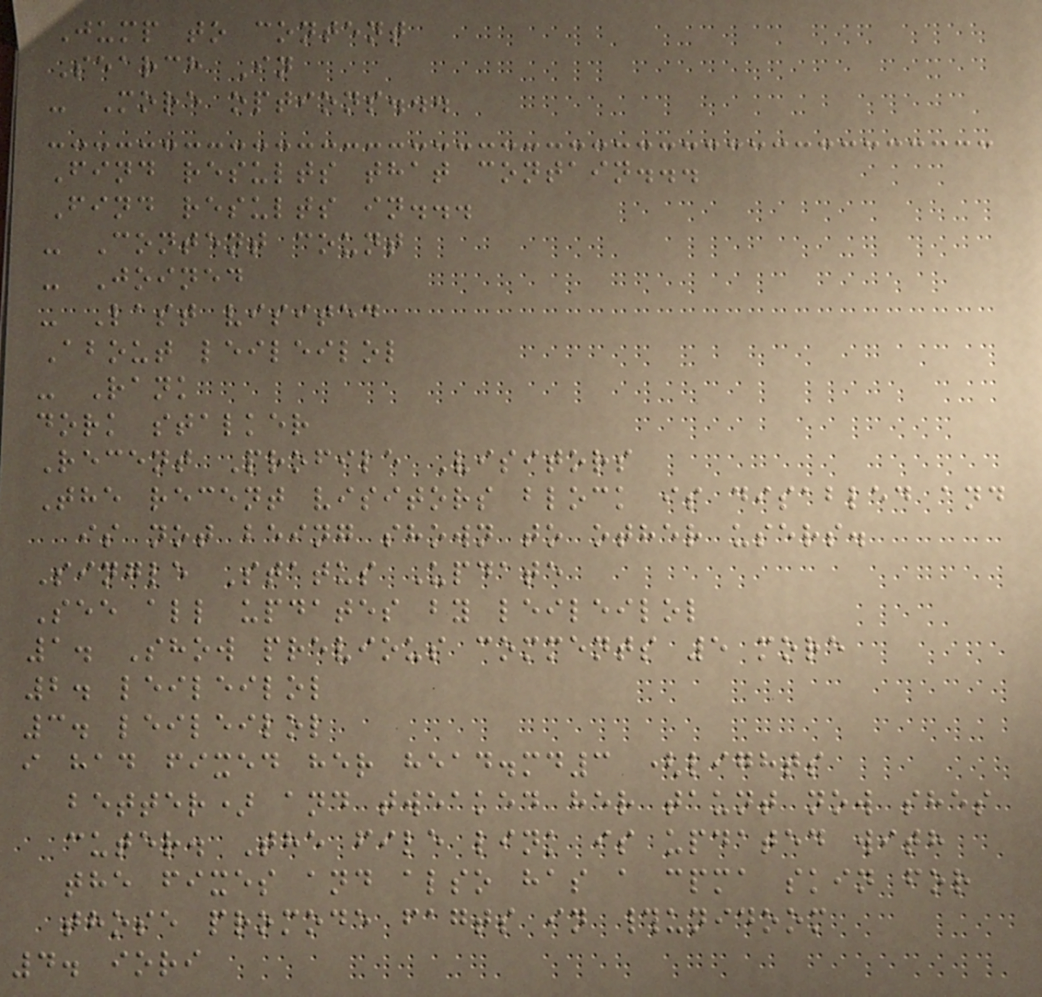Jump to content
Search In
- More options...
Find results that contain...
Find results in...
- Content count
- Joined
- Last visited
About leileilol
- Rank
dork stalker
Recent Profile Visitors
The recent visitors block is disabled and
is not being shown to other users.
Single Status Update
See all updates by leileilol
1. Show previous comments 5 more
2. leileilol
3. leileilol
i had fixed her head.md3 (lights
better) and tweaked her taunt now shes
cuter. The file link is updated with
the fixes and also has a cpma skin for
those promode fagts in #unidoom
4. iori
